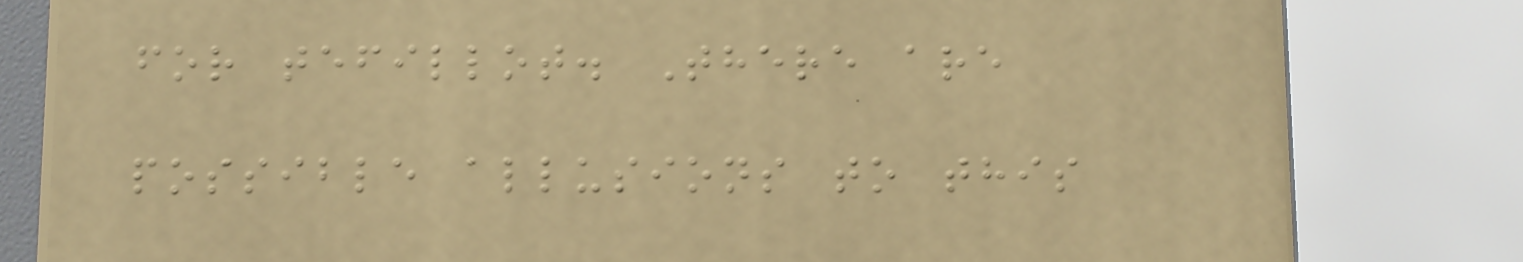for tefillot. There are
possible allusions to this
